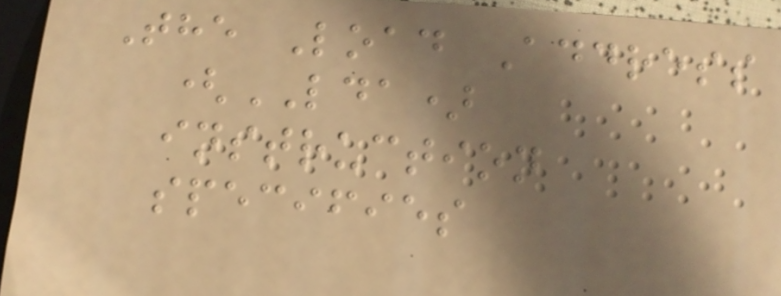The Load Address
(LDA)
instruction
specifies
